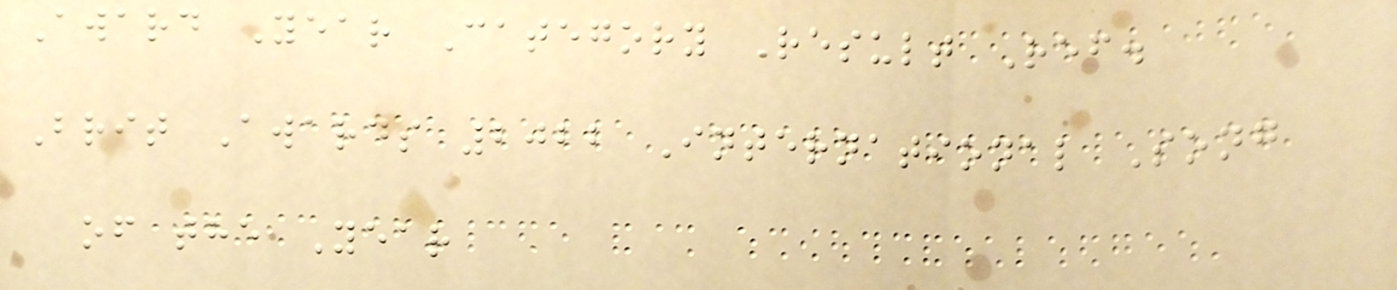Award Year Category Result Ref.
Brit Awards 2022 International Song
of the Year
